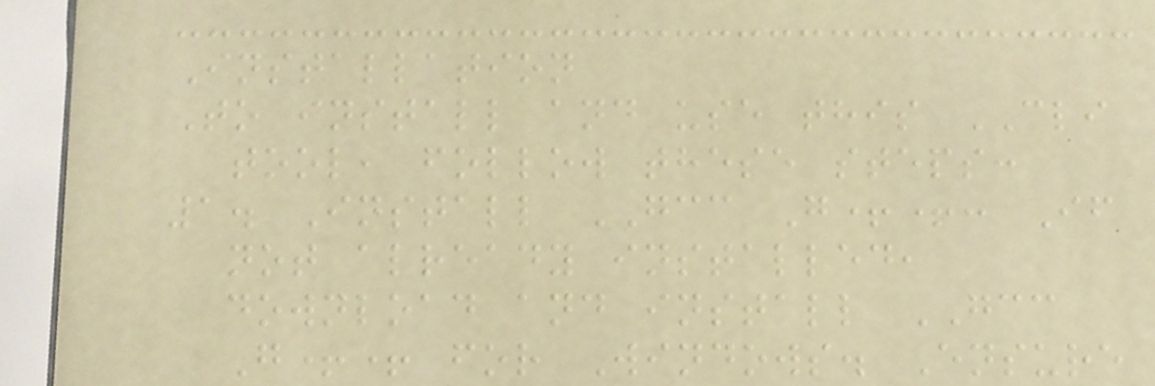Installation
To install and use this CLI
tool, follow these steps:
1. Install GCC G++: If
not already installed,
download and install GCC
G++ for Windows. Ensure
